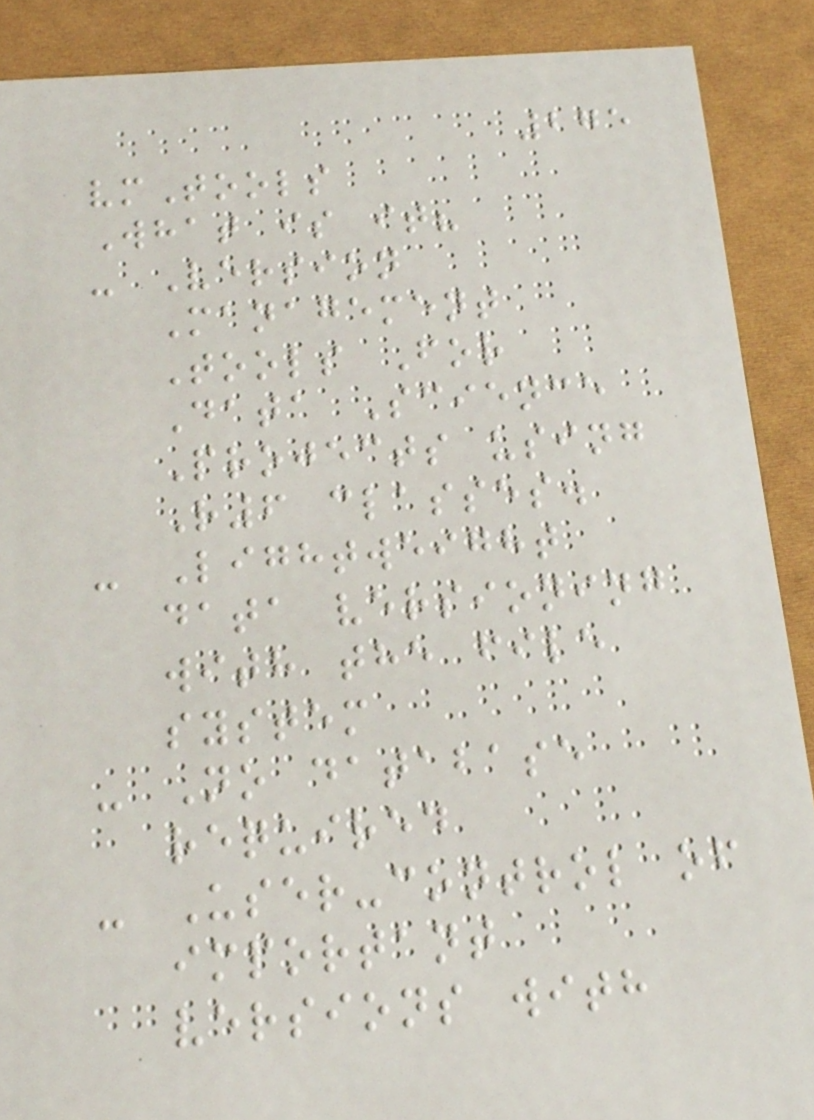275
vmTools
What is it?
- Version
Management
Tools For
Data Science
Projects using
R6 classes.
- Lightweight
data versioning
with the file
system
- No database
required
- User-control of
important
versions with
